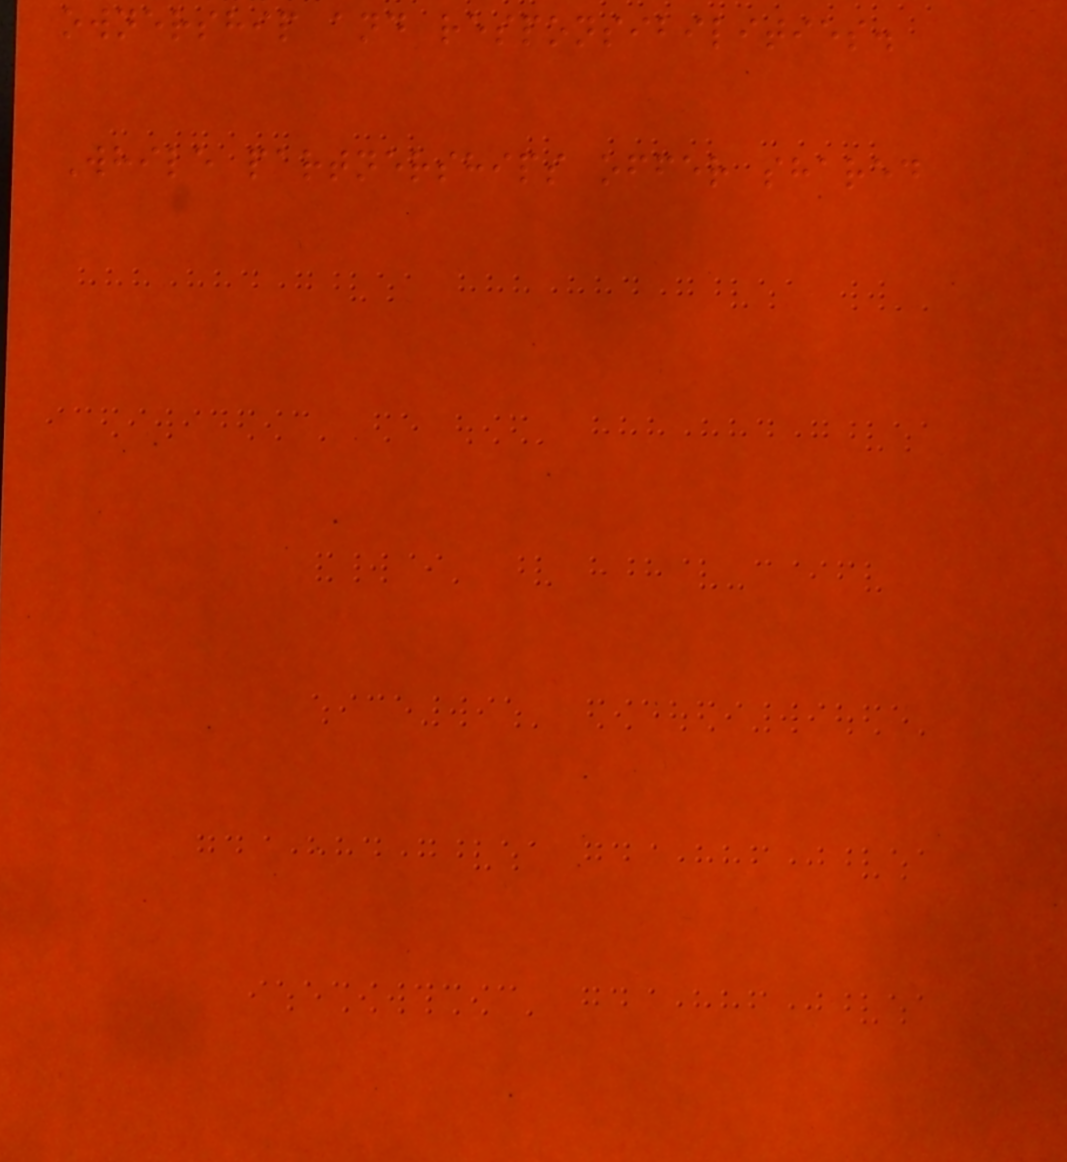ownership and responsibilities.
While partnerships offer shared
